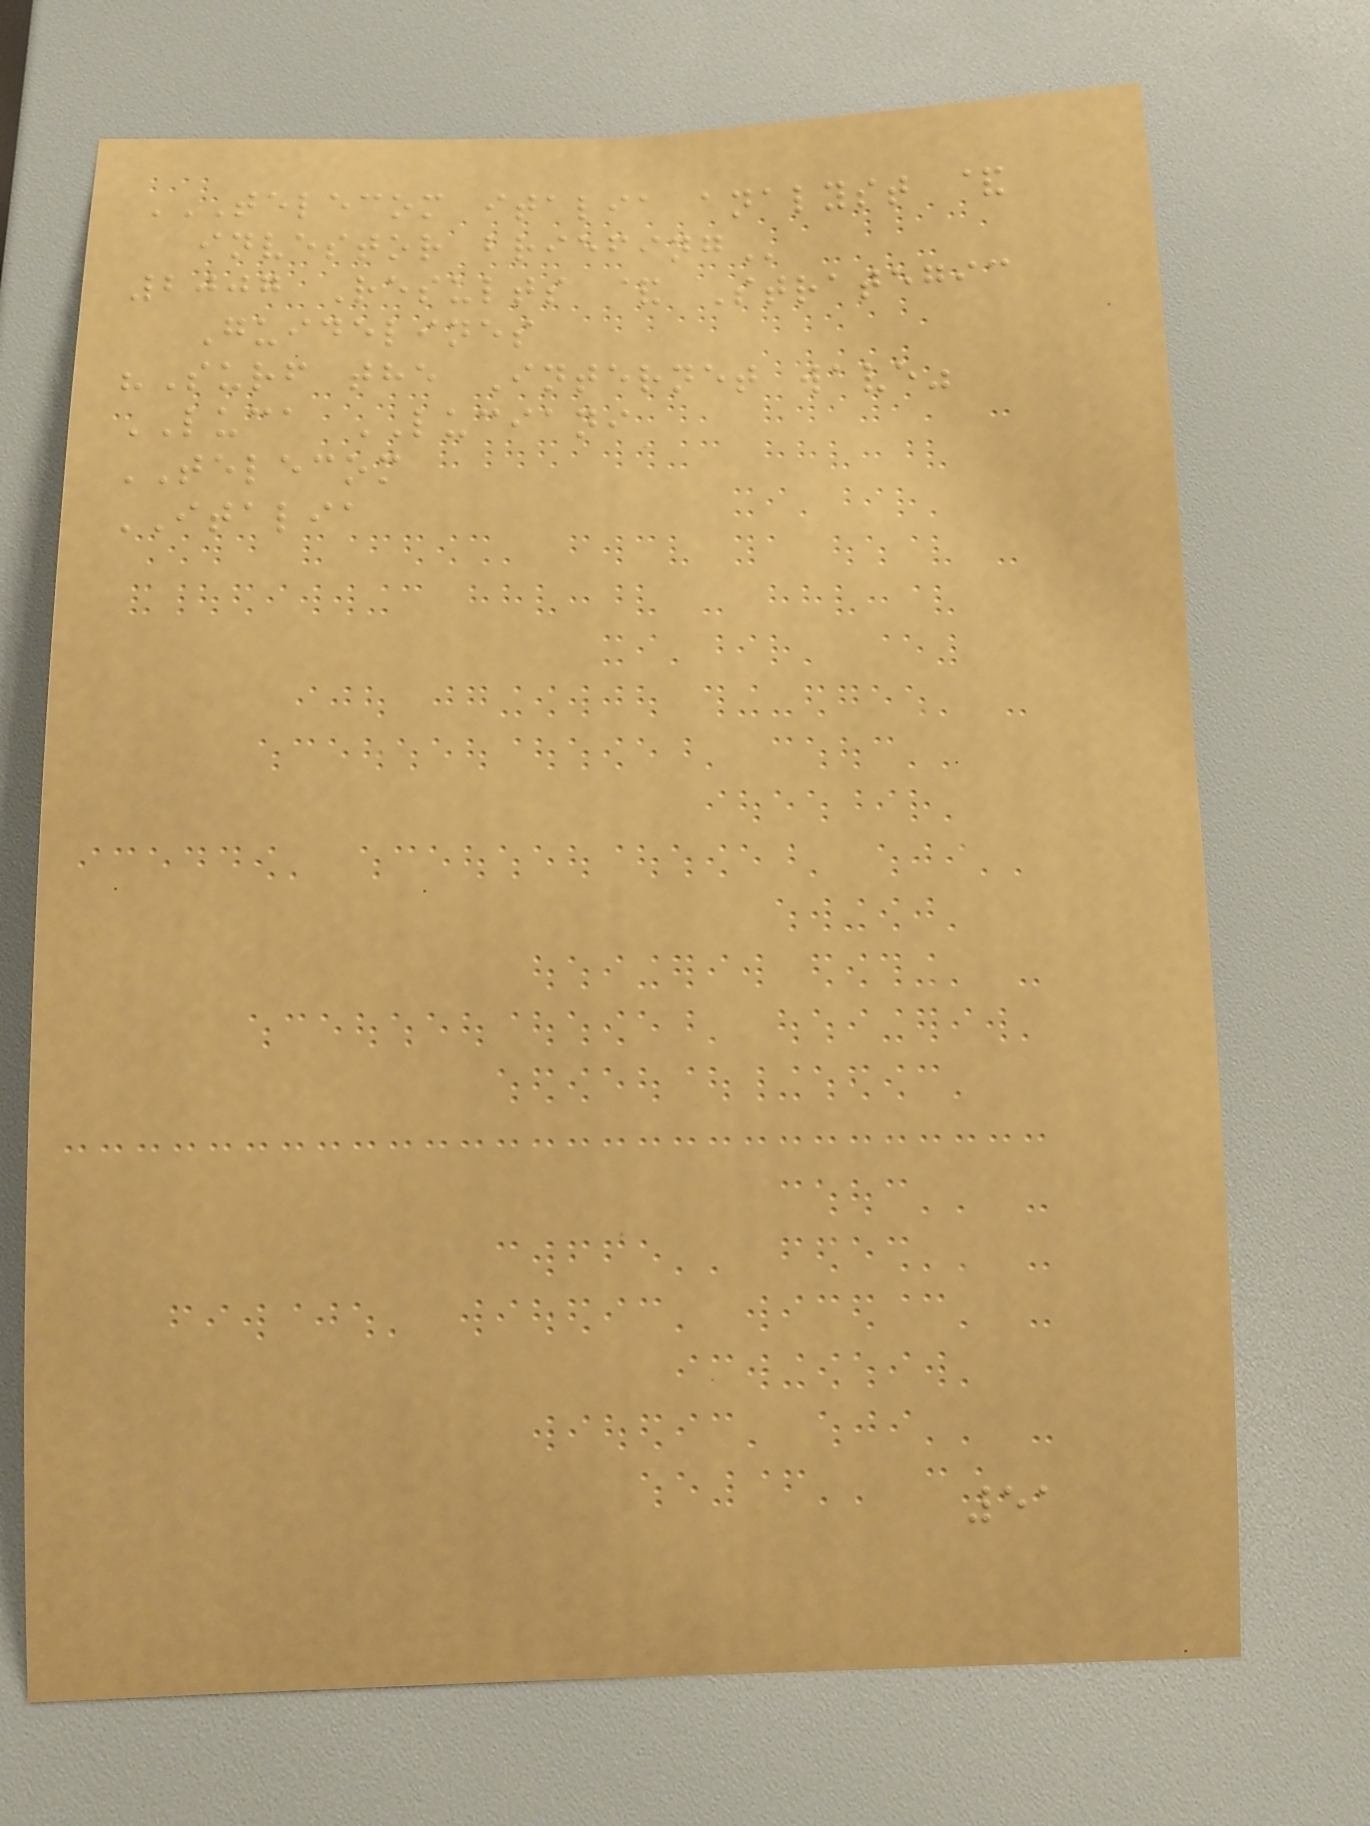TELECOM ITALIA ANALYST &
INVESTOR BRIEFING
2007 Results & Strategic
Guidelines
"Surf the Internet wave"
LUCA LUCIANI
TELECOM
ITALIA
51
